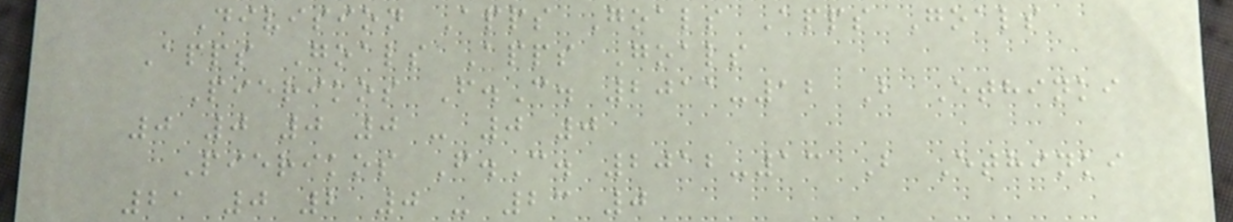Division Apps Goals Apps Goals
Apps Goals Apps Goals
Pierikos F.C. 2011-12 B Ethinki
0 0 0 0 - 0 0
Pierikos F.C. 2012-13 B Ethinki
21 0 2 0 - 23 0
